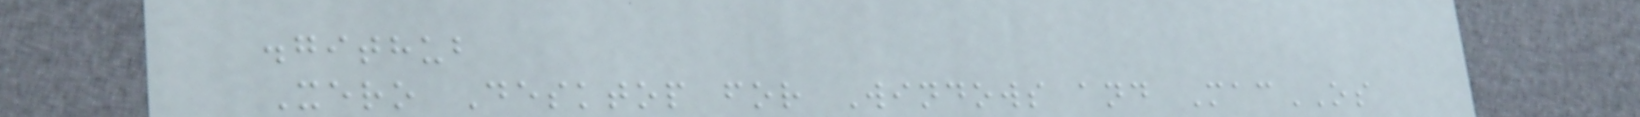.github
Xero Desktop for Windows and MacOS
